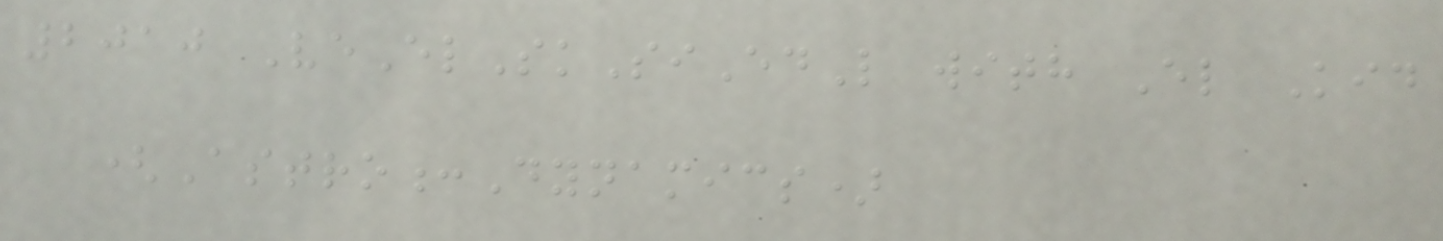2010 VeElSkSiEdL with El Kid
(Astro:Dynamics)
